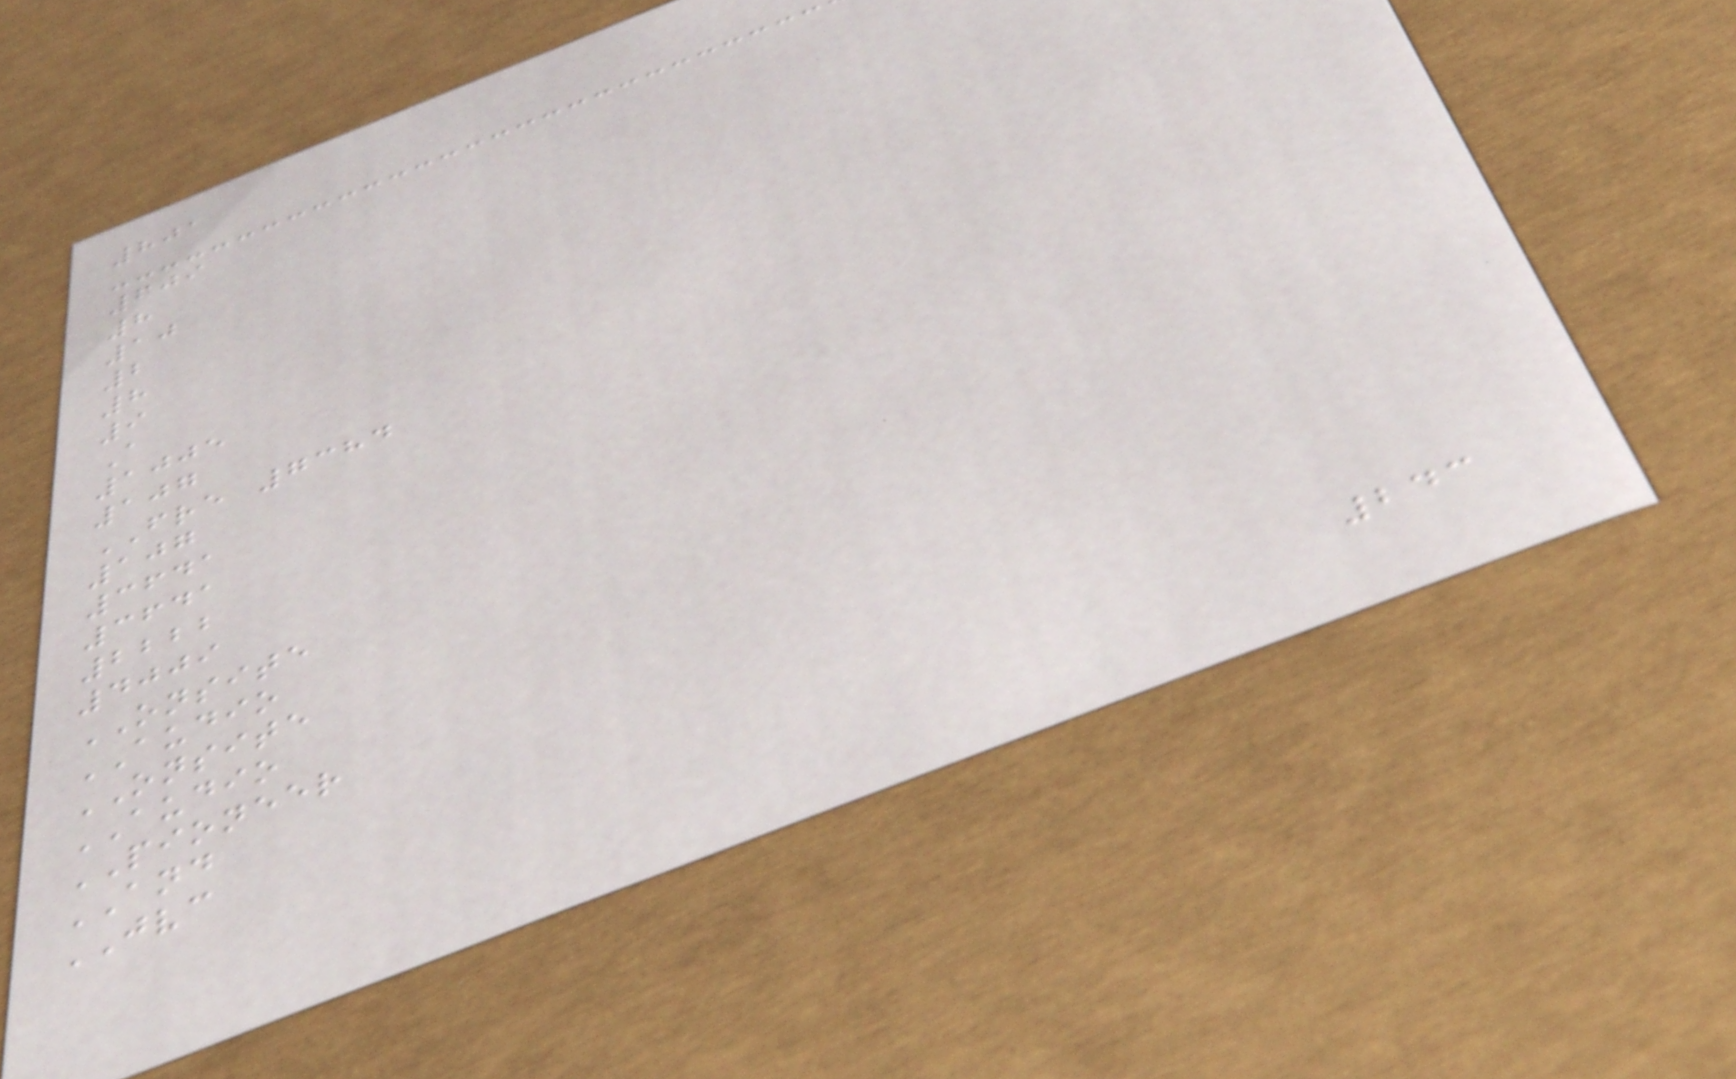801
609
8
10
2
8
9
A
1005
107
FRE 7384
107
3641
3641
2222
4009
ONSITE
AUDIO
ONSITE
AUDIO
PIONEER
AND
JVC
243
